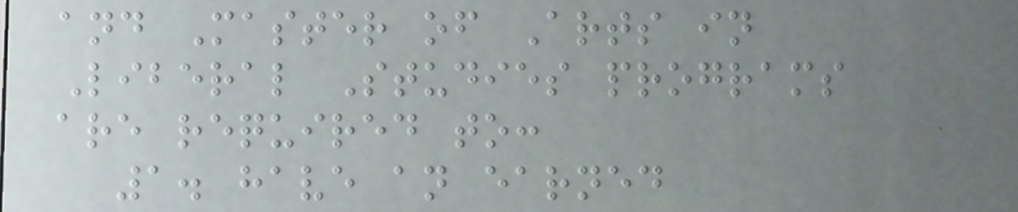and Master of Arts in
Liberal Studies programs
are required to:
1. have an earned
